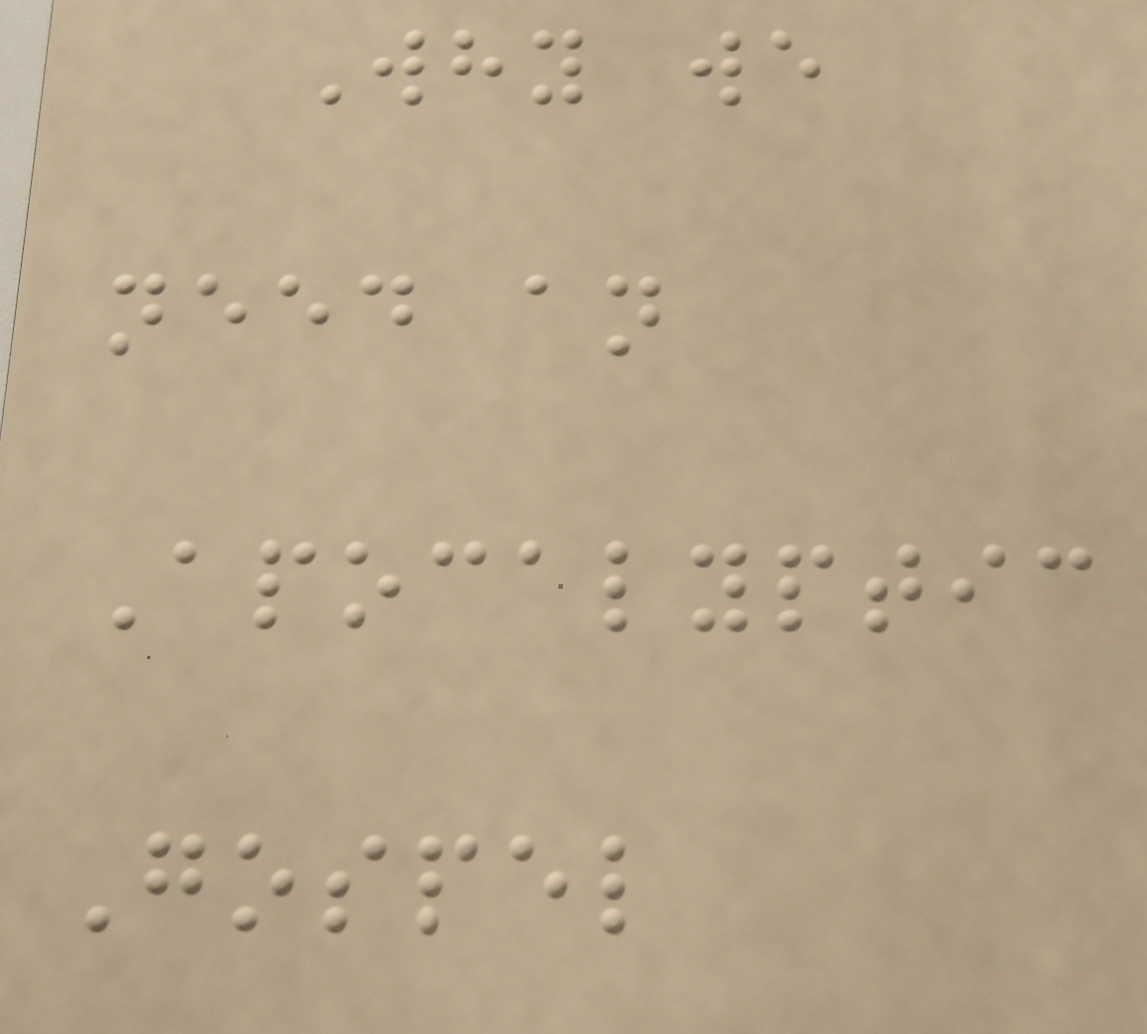Why we
need an
Apocalyptic
Gospel
